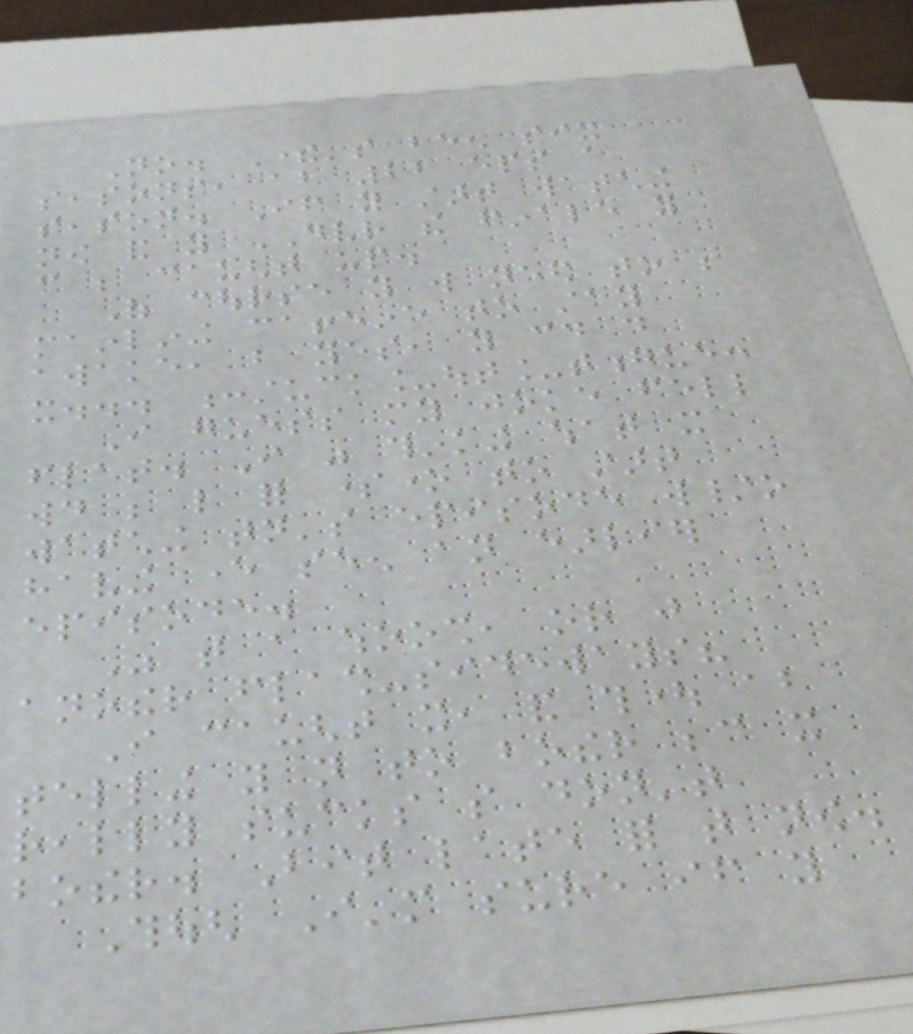No. There's been six
seasons, about 22 eps a
season. If you start watching
now and you DVR the finale you
can be caught up.
Of course you will need to be
mainlining caffeine to stay
awake, but yes, you could do
it... :stuck_out_tongue:
I guess my joke fell
flat. I was thinking what it
would be like for someone to start
watching tonight's episode w/o
having ever seen an earlier
episode.
Was that a whoosh, or just
another flash-sideways?
I caught it, and thought about
telling you not to bother because it
really sucks so don't
bother. Bit late for that now.
Though I'm sure if you
